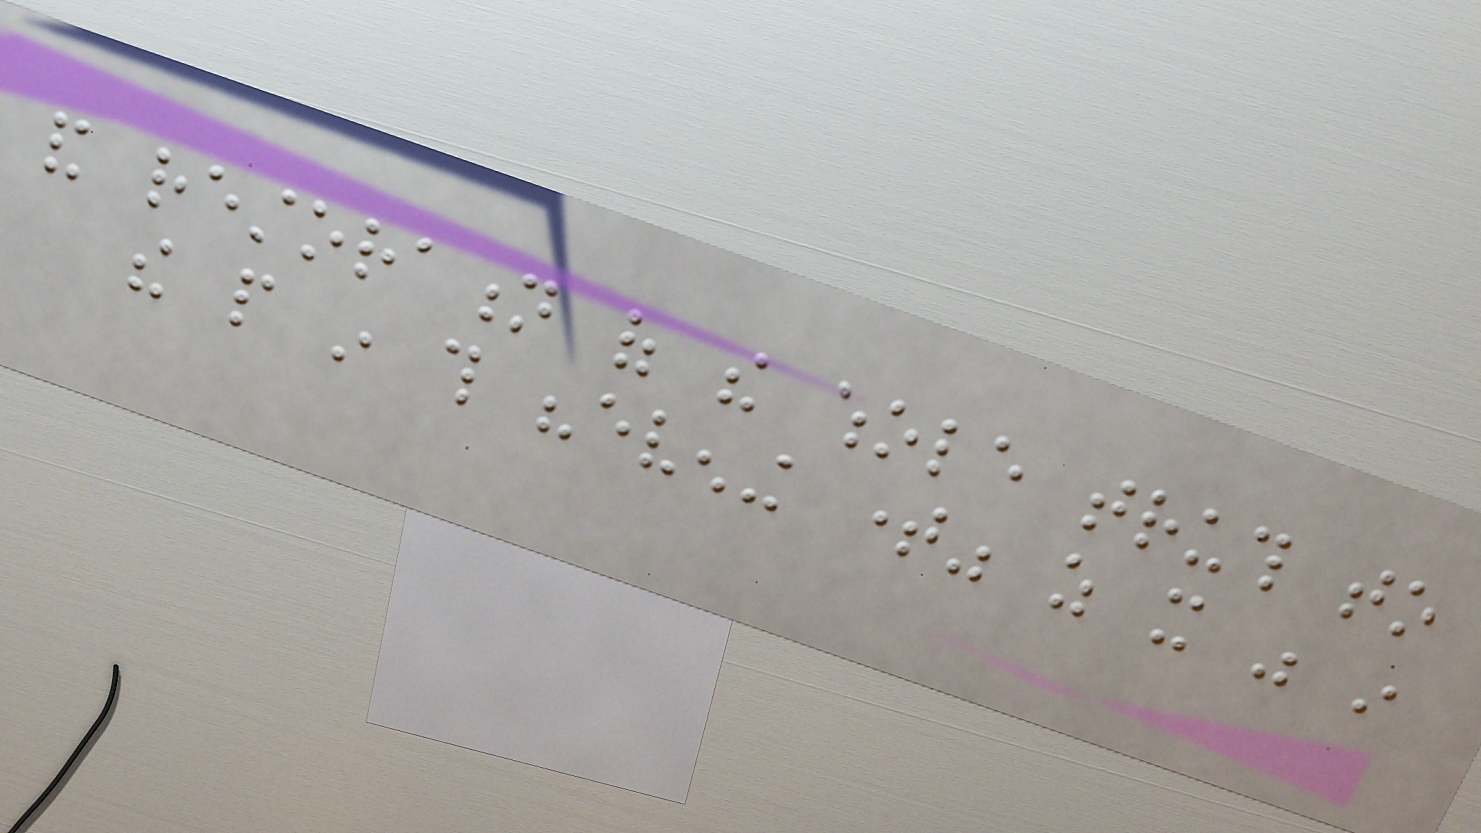and restoration of the whole truth to
the people in this "evening time" as it was in
